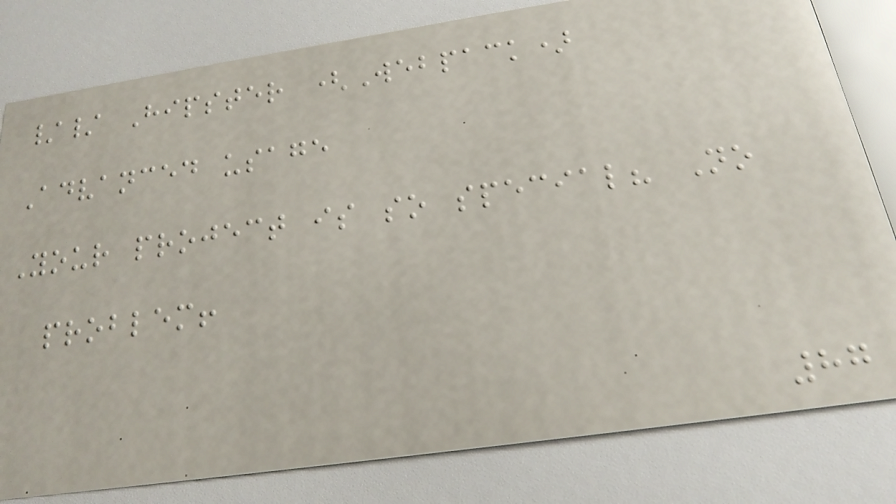// Hipster (Webpack)
Advanced usage
Your project is so special? No
problem!
87
